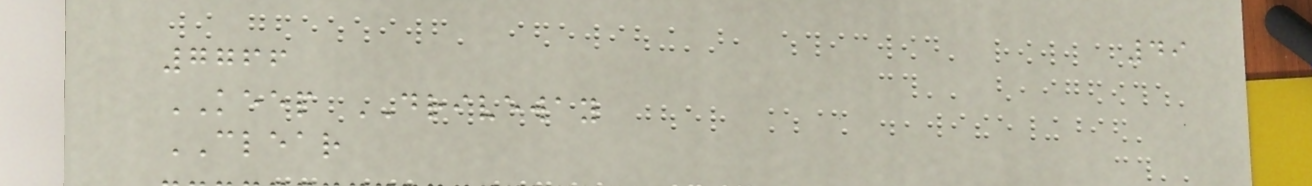49
7766
KEEP DRIVEWAY
CLEAR
